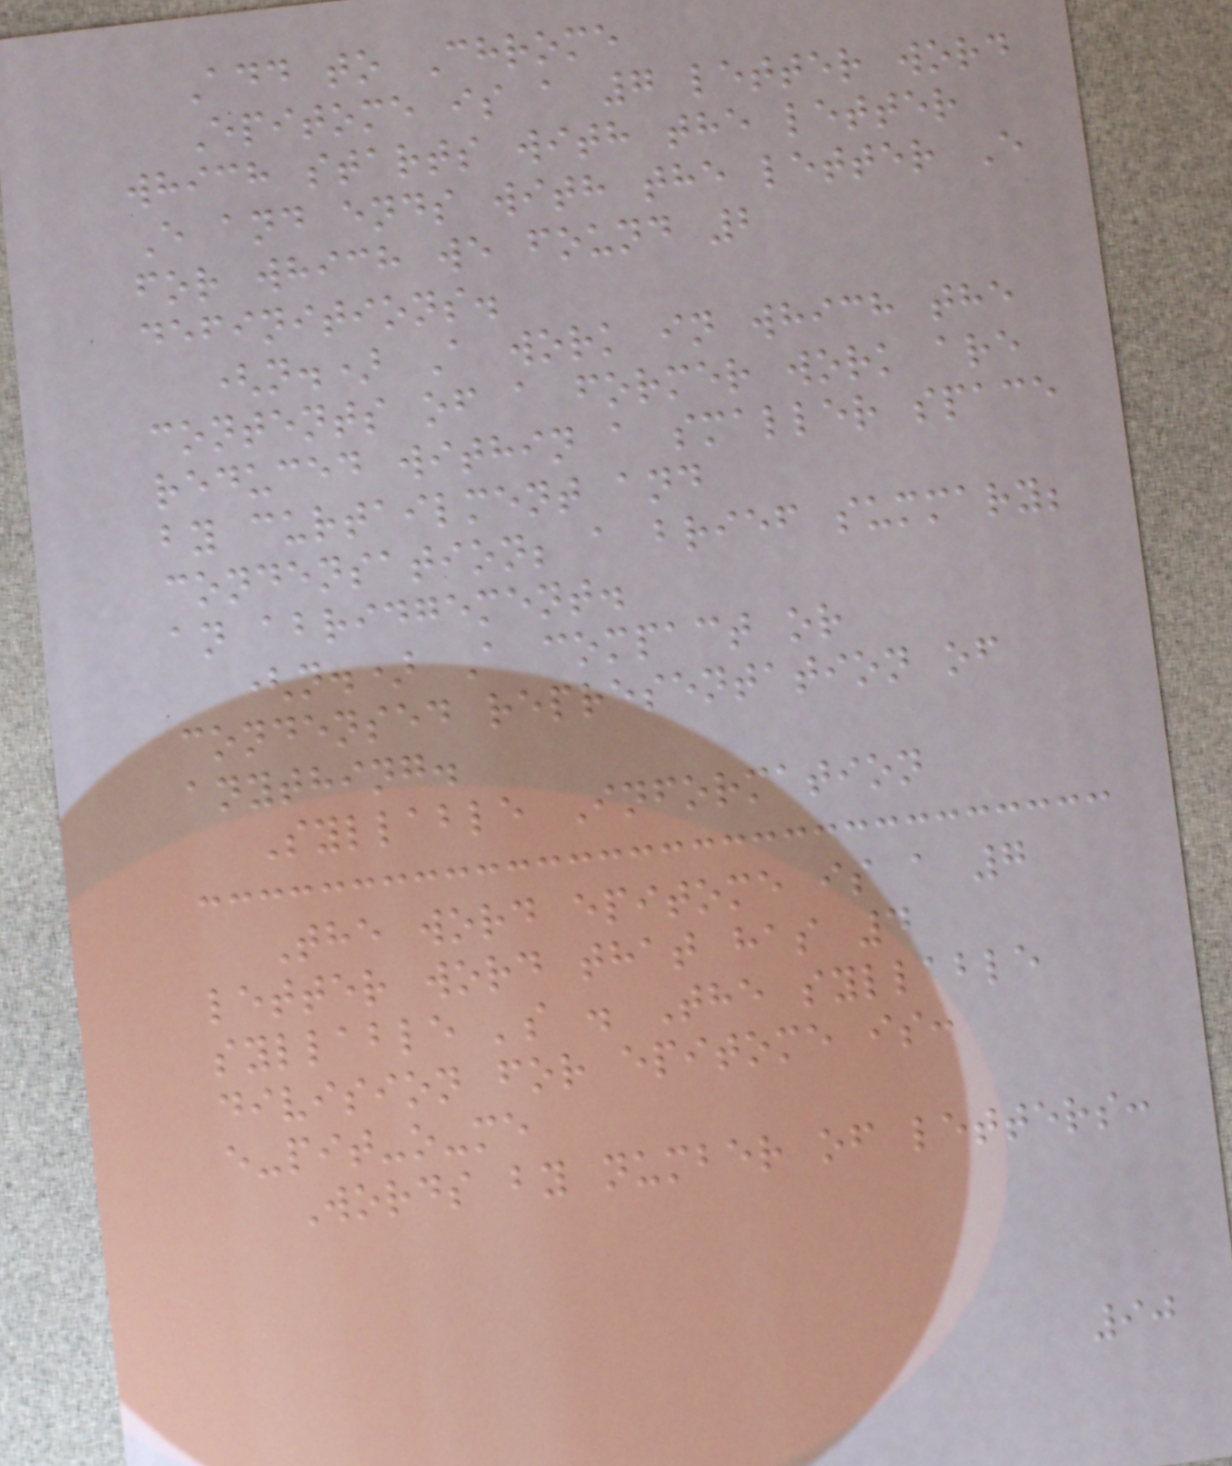Add to Chrome
Epitome is a 7 letter word
which starts with the letter
E and ends with the letter E
for which we found 2
definitions.
(n.) A work in which the
contents of a former work are
reduced within a smaller space
by curtailment and
condensation; a brief summary;
an abridgement.
(n.) A compact or
condensed representation of
anything.
Syllable Information
The word epitome is a 7
letter word that has 4
syllable 's . The syllable
division for epitome is:
e-pit-o-me
Words by number of letters:
90
